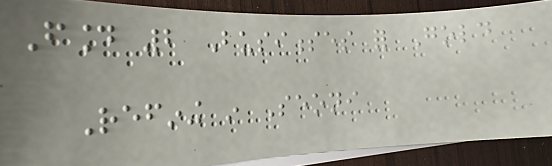Found 2 Businesses for Gold
Refining in Seoni
